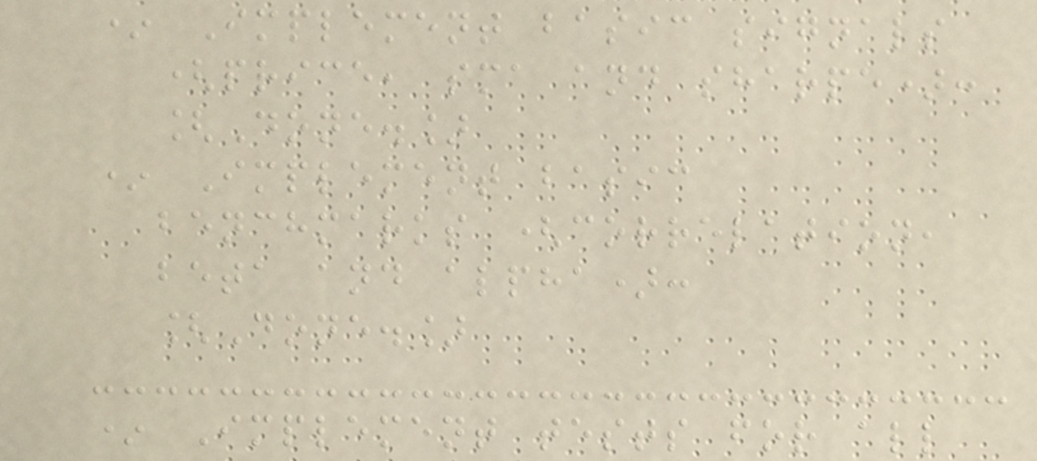* Implement basic signals
(price, sma and sharpe):
[Done.]
* Implement basic
benchmarks (correlation,
beta and alpha):
[Done.]
* Implement tests for all
